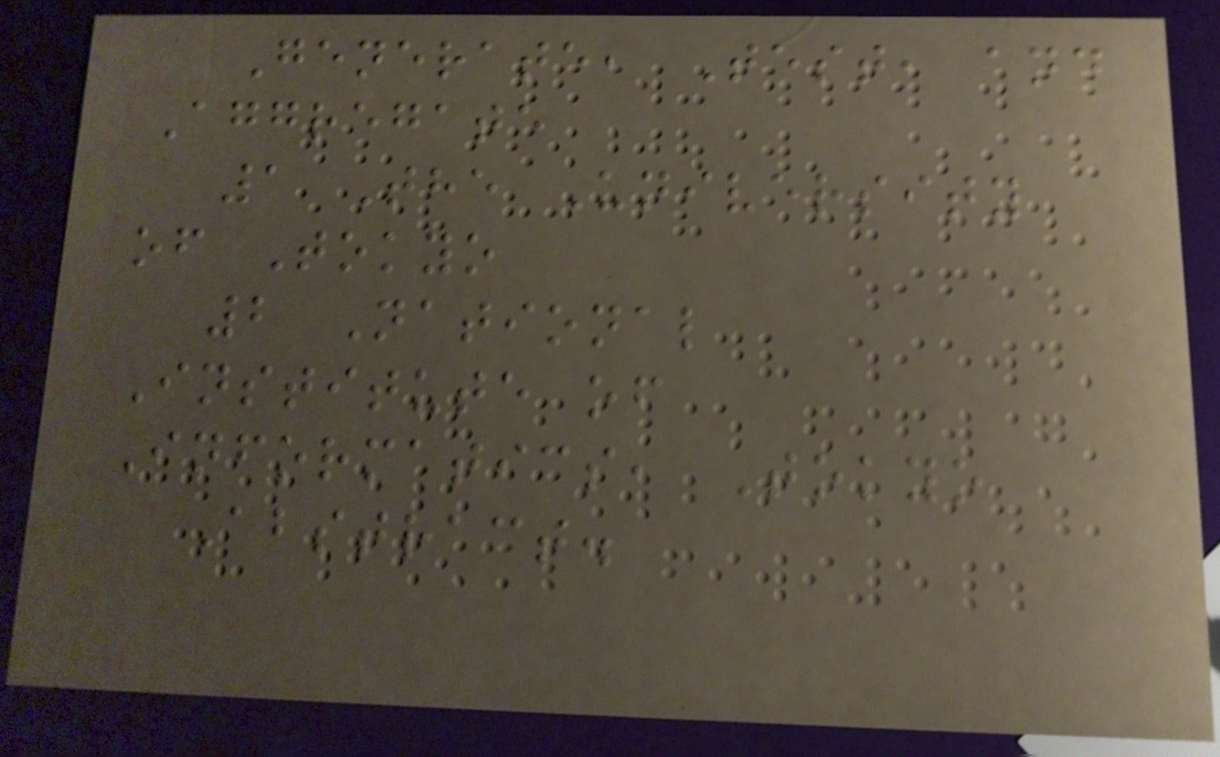Generate, Test, and
Aggregate
1 The University
of Tokyo
2 National
Institute of
Informatics, Tokyo
Abstract.
